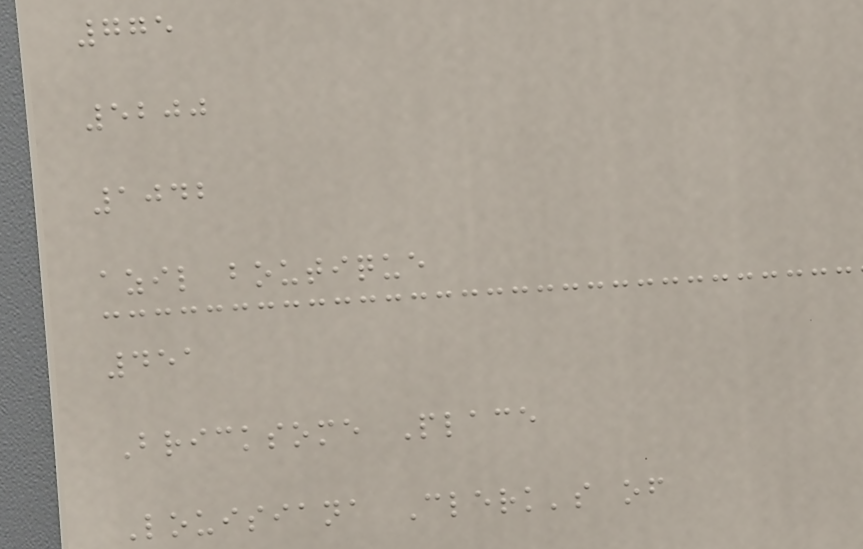775
5200
1042
azil boutique
451
Bricksome Place
Louisiana Clerk's of
